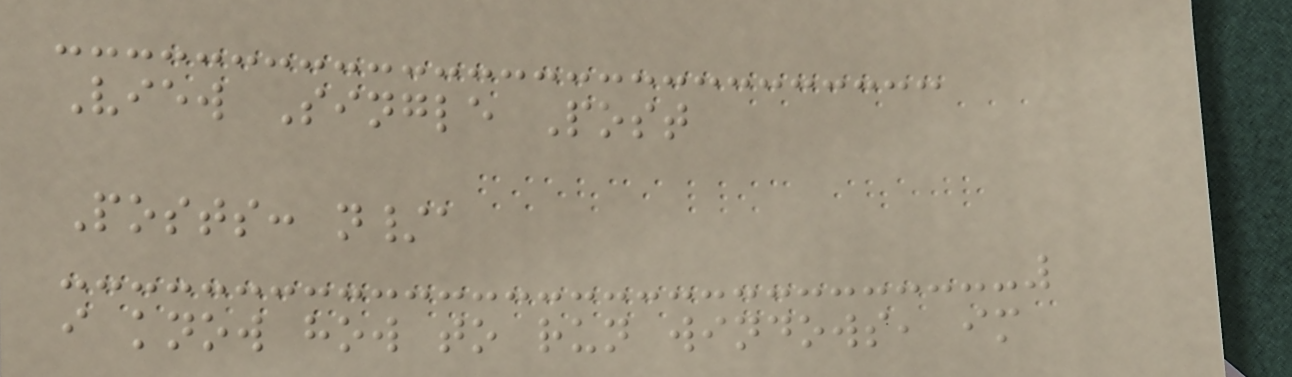View Single Post
Posts: n/a
i know how to run windows, im
